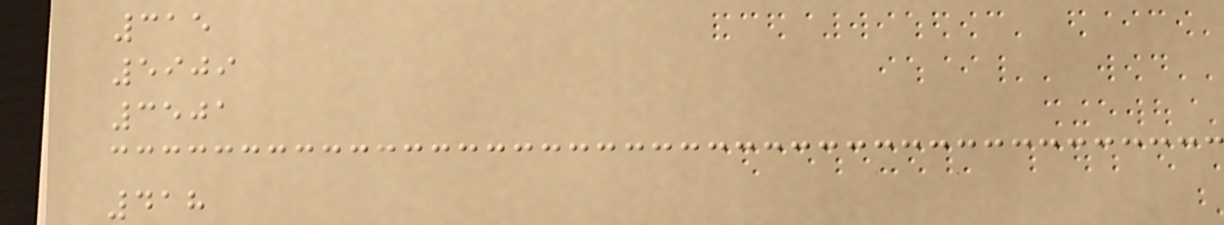315
5909
3501
418
